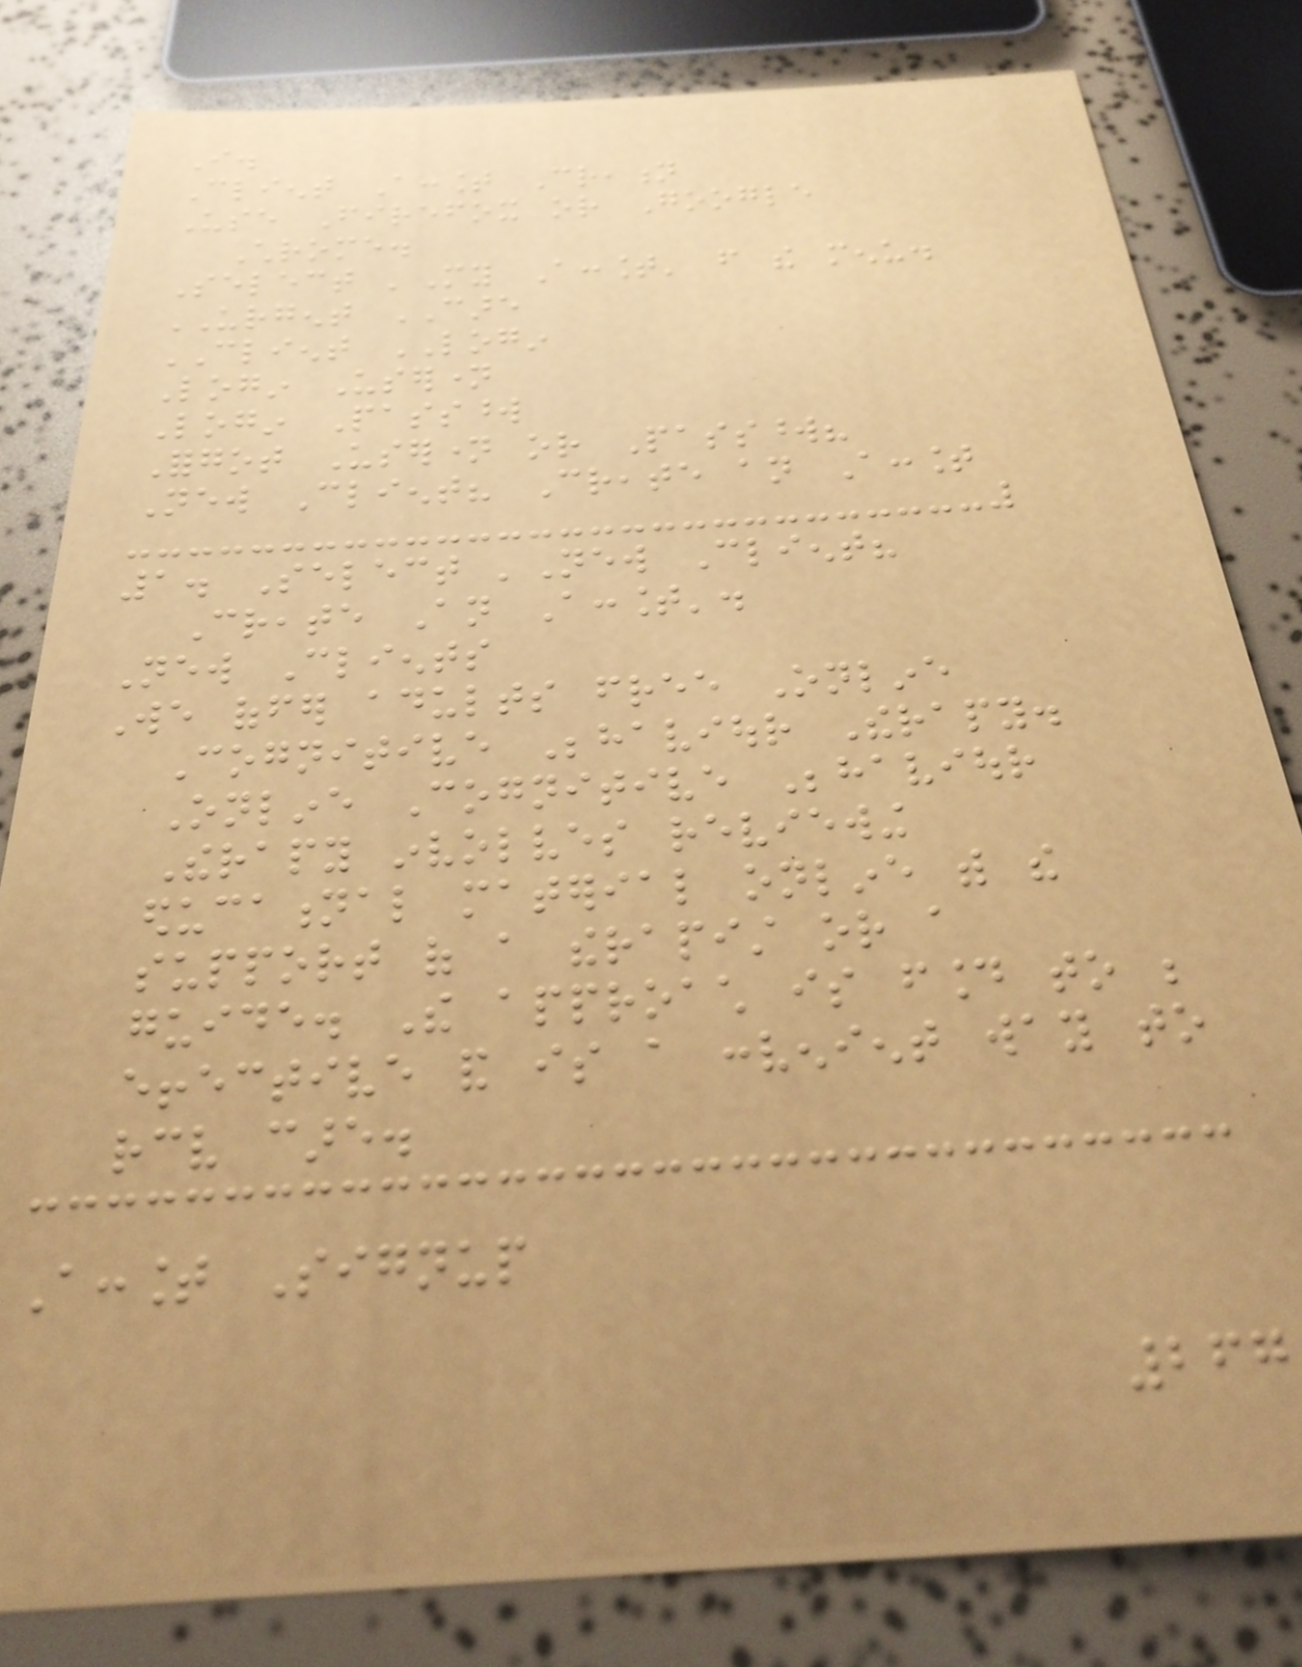I.
Client Account Creation
Use Firefox or Google
Chrome.
Select 'My Account' from the menu.
URGENT CARE
CLIENT LOGIN
Login Username
Login Password
Forgot Username or Password?
New Client? Create an Account
1. Select 'New Client?
Create An Account'.
New Clients
We offer adults free Online
Cognitive Behaviour Therapy.
Online Cognitive Behaviour
Therapy involves reviewing
educational material online with the
support of a therapist or a
guide. The approach is found to be
effective and is a convenient way to
receive care.
Account Signup
267
